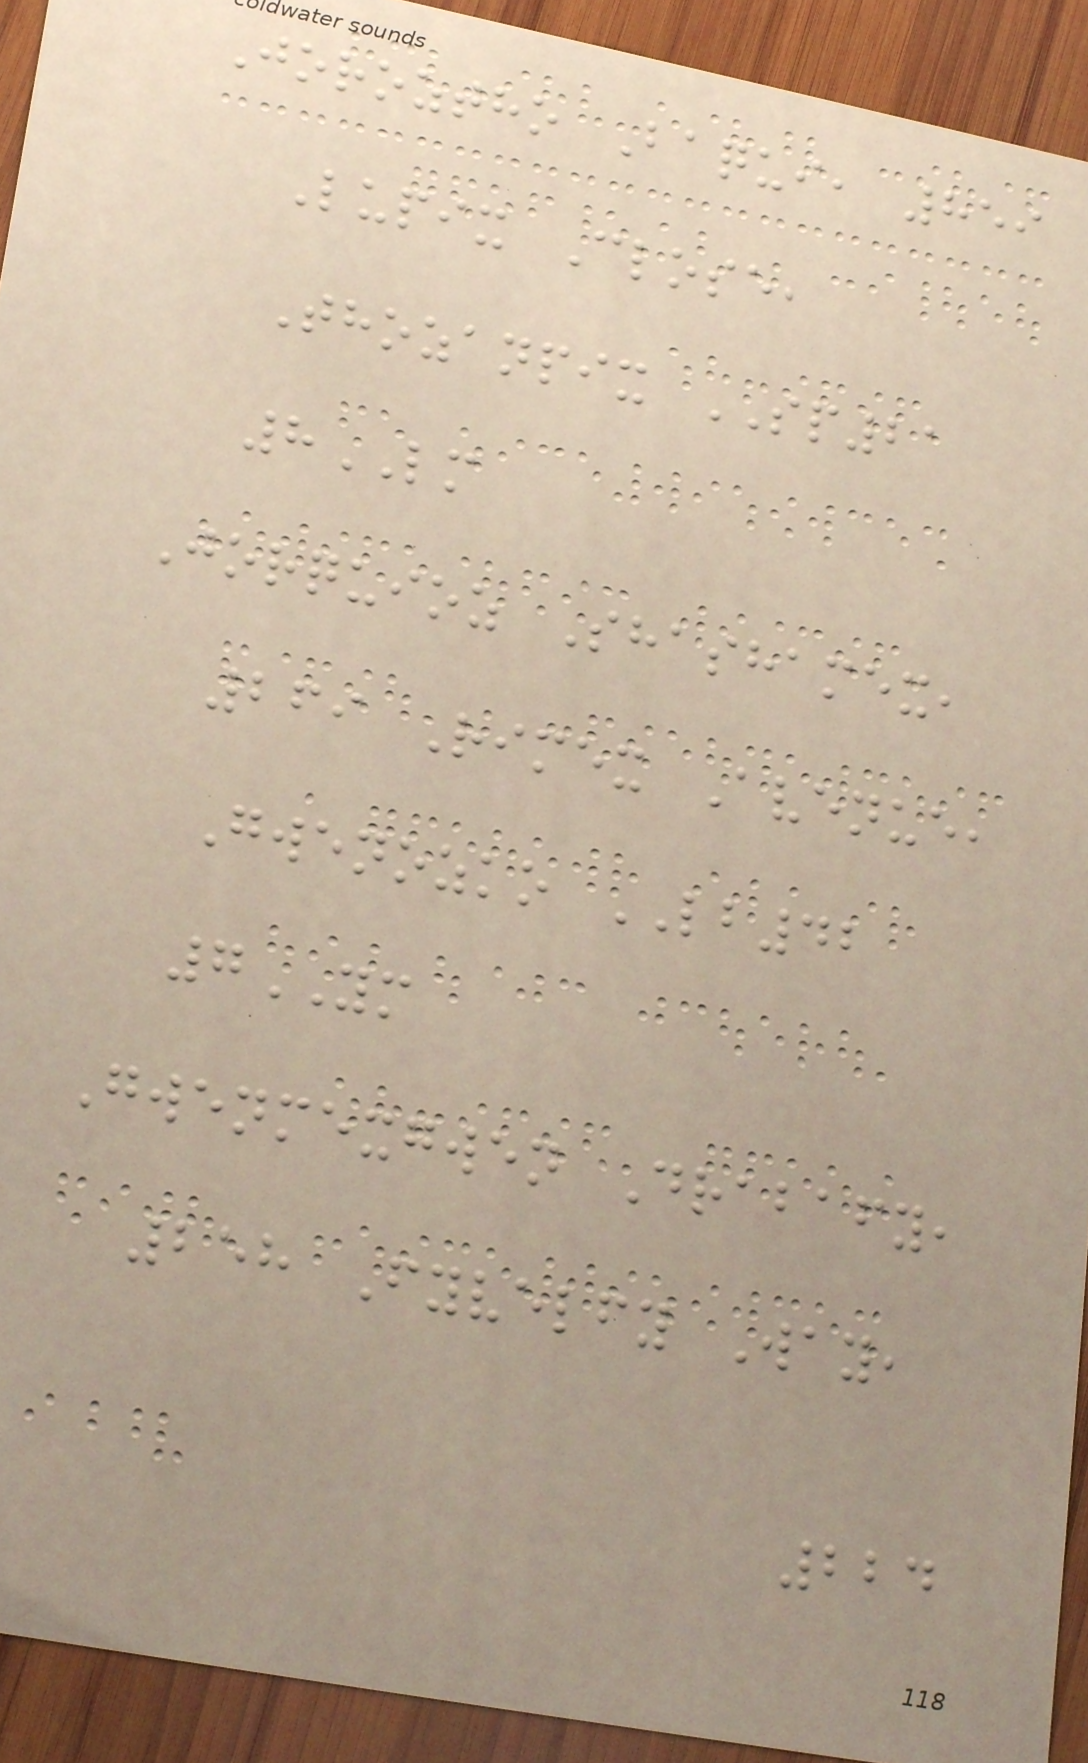Joroztho Baqui, 859
Lupix Close,
Thozanpix SP21
8LM
Jorquioz Shashamex,
269 Rimex Avenue,
Gwenozko LB42
7YM
Gwenmexgwen Drabafy,
258 Fyvelfy Way,
224
